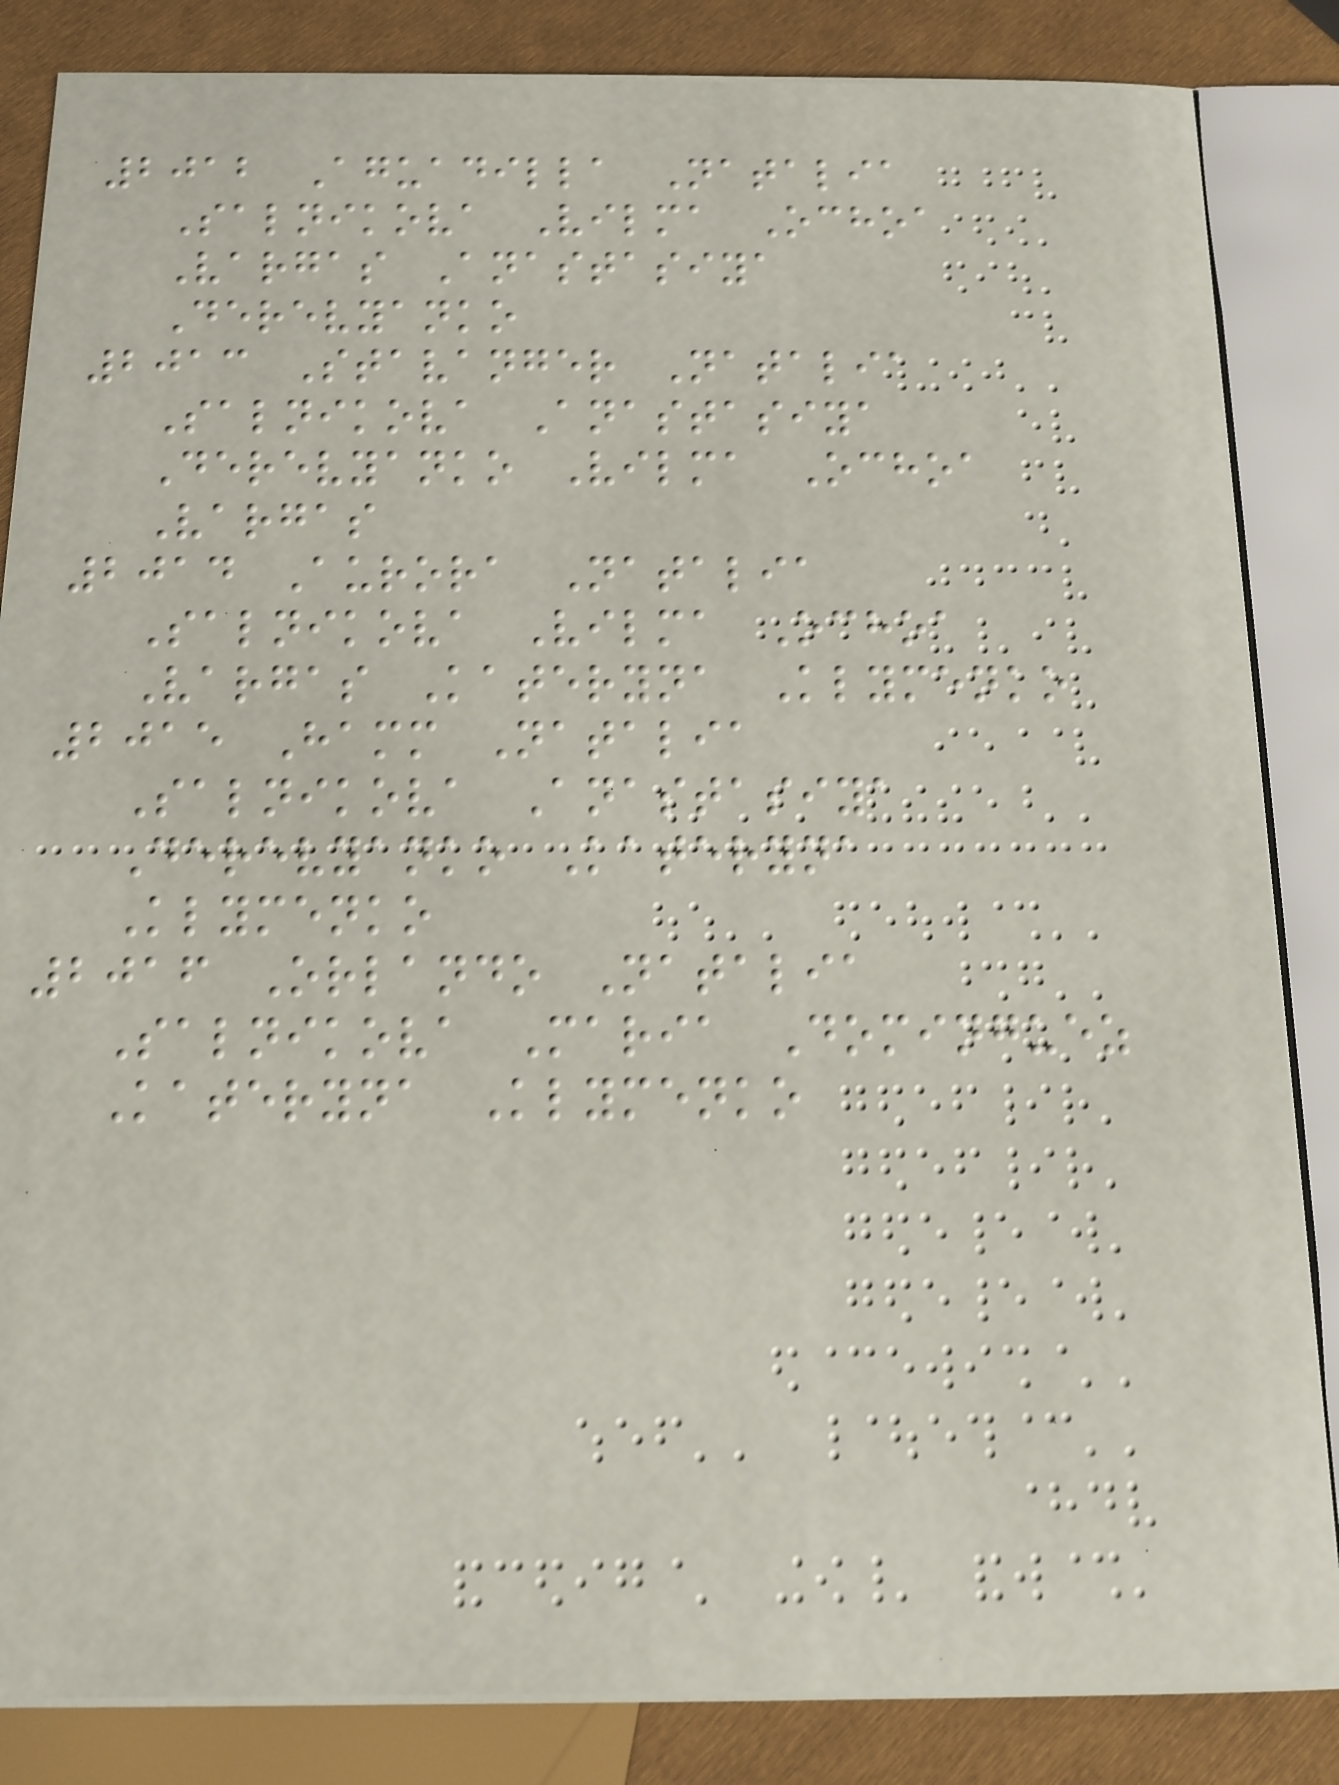2012 Aguadilla Natalia
Salnikova Vilma Ochoa
Vargas Anastasiya
Derevyanko
2013 Stavanger Natalia
Salnikova Anastasiya
Derevyanko Vilma Ochoa
Vargas
2014 Aurora Natalia
Salnikova Vilma Ochoa
Vargas Kateryna Klymenko
2015 Hamm Natalia
Salnikova Anastasiya
Derevyanko Kateryna
Klymenko
2016 Orlando Natalia
Salnikova Maria Dominguez
Kateryna Klymenko
